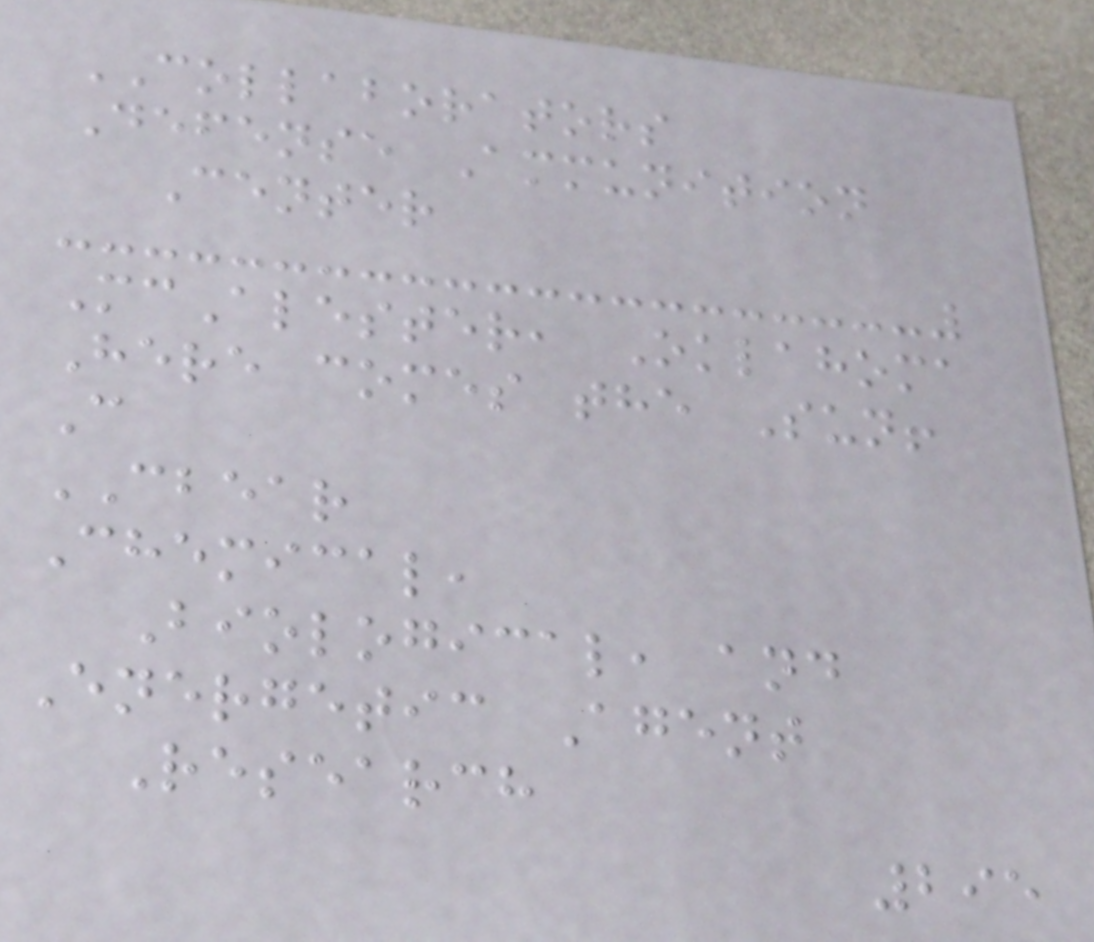COLLABORATORS
Defense Ammunition
Center
McAlester, Oklahoma
Here comes the Sun!
C
CBEAR
Chemical,
Biological, and
Energetic Agent
Research
295
